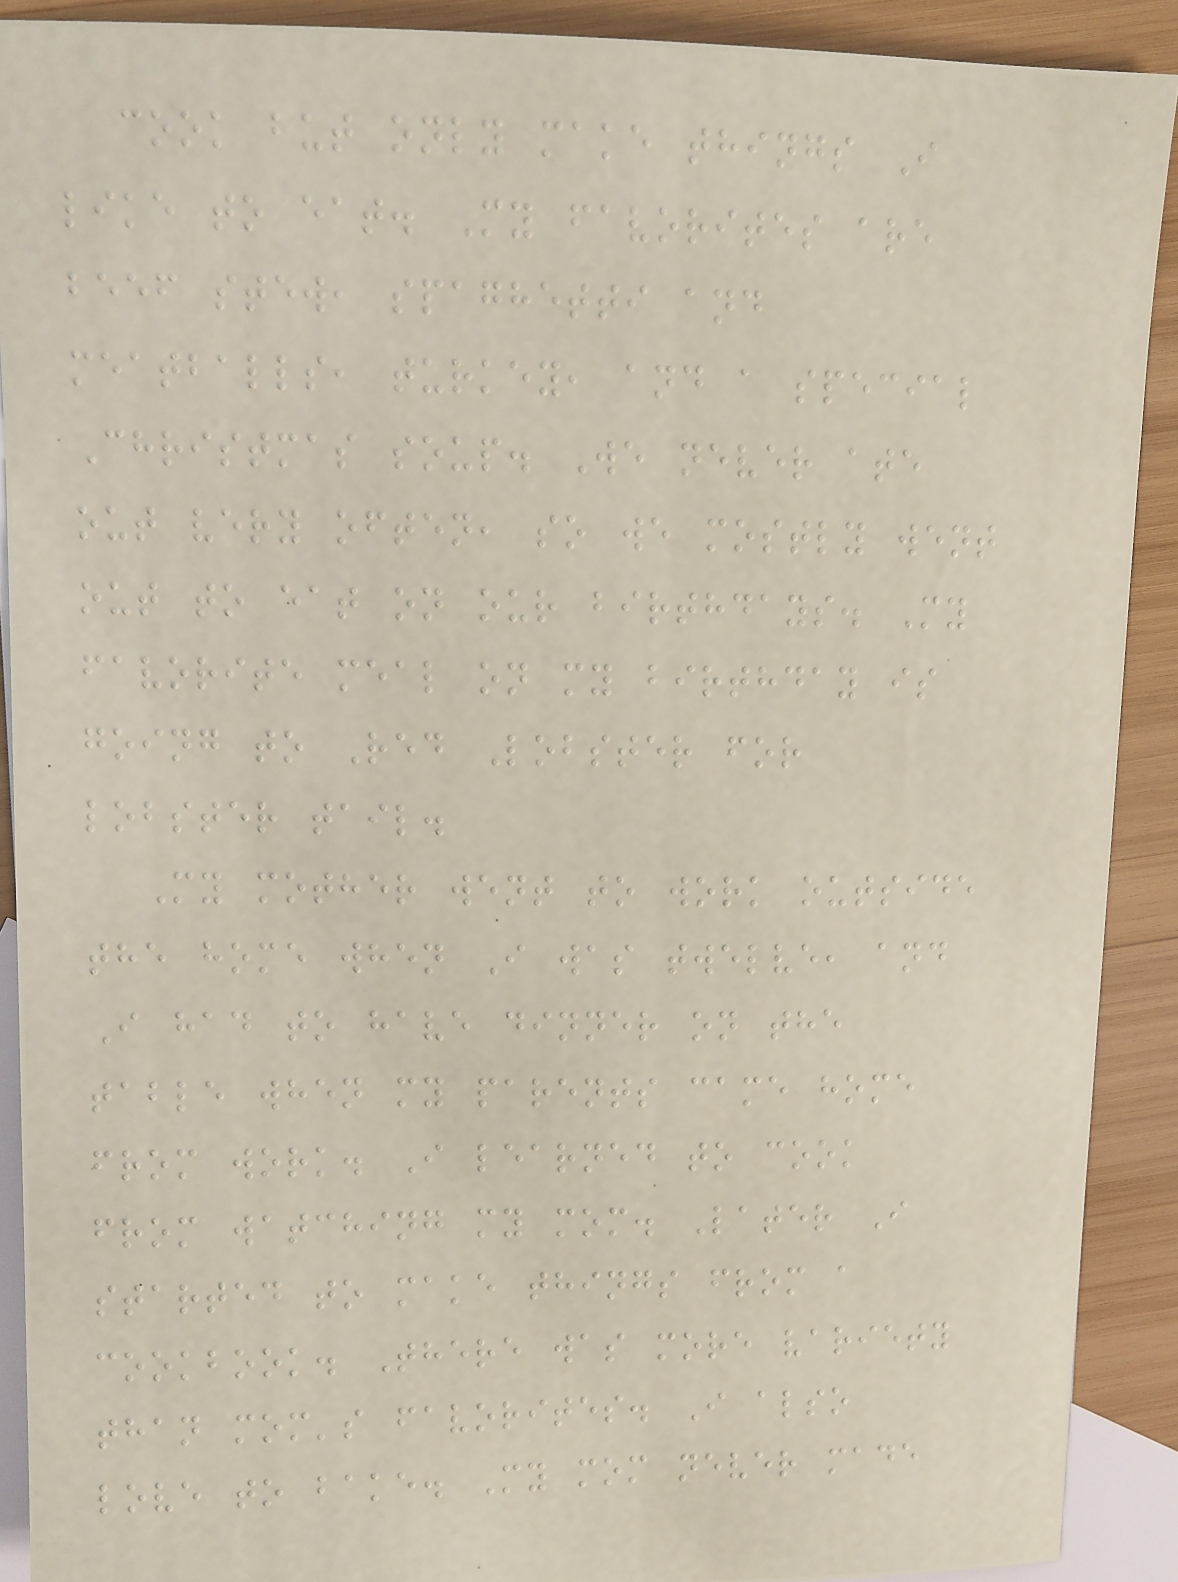cook but only make things I
like to eat. My favorites are
beef stew, spaghetti and
meatballs, turkey, and a special
Christmas soup. We never ate
out very often, so we mostly went
out to eat on our birthdays. My
favorite meal on my birthday is
going to Red Lobster for
lobster tail.
My mother went to work outside
the home when I was twelve, and
I had to have dinner on the
table when my parents came home
from work. I learned to cook
from watching my mom. Later I
started to make things from a
cookbook. There was more variety
than mom's favorites. I also
love to bake. My mom never made
